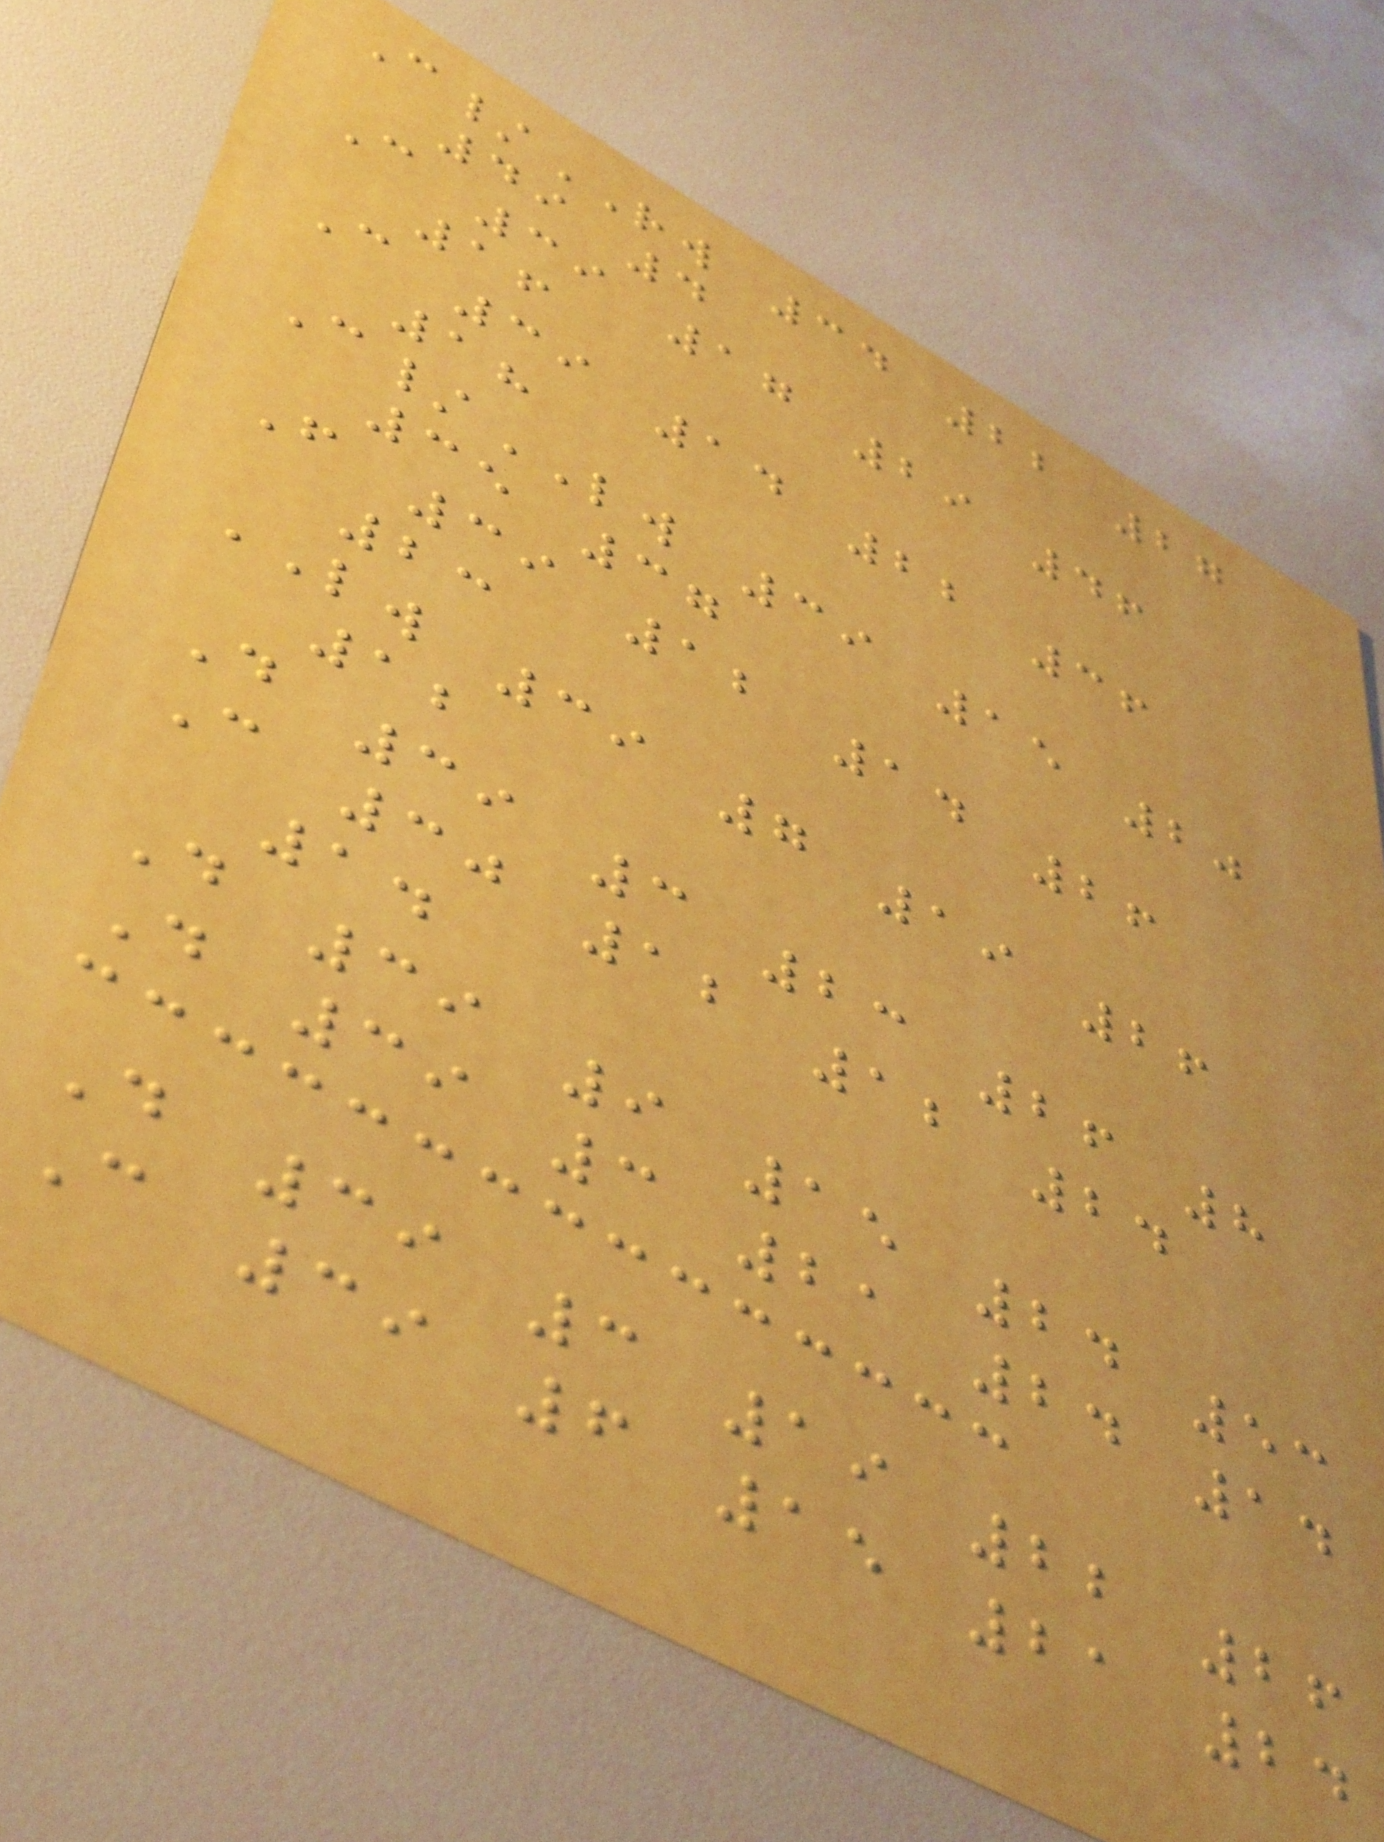C/RW 34 22 27
49 4
C 39 17 29 46
16
C 39 14 22 36
18
C/LW 39 15 20
35 37
F 39 12 14 26
23
LW 39 7 19 26
12
D 39 3 23 26 8
C 30 12 12 24
14
D 39 9 15 24 53
D 39 3 21 24 14
D 39 3 19 22 26
C 39 6 15 21 24
